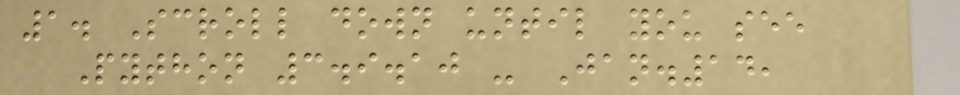1. Scroll down until you see
Python 3.9.10 - Jan.14,
